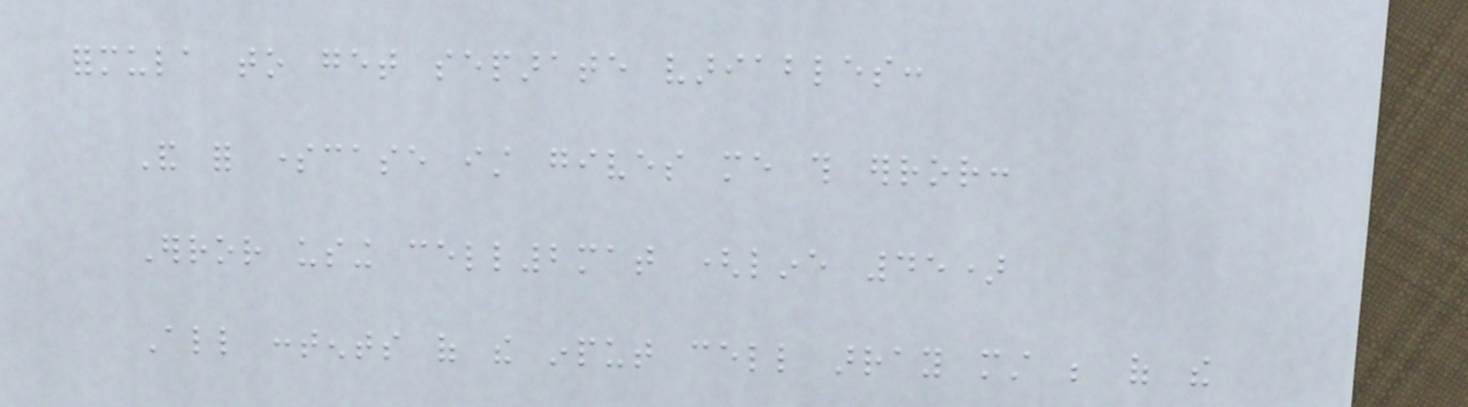formula to get separate variables:
And for somecase ist gives me this error:
Error using cell2mat (line 45)
All contents of the input cell array must be of the
